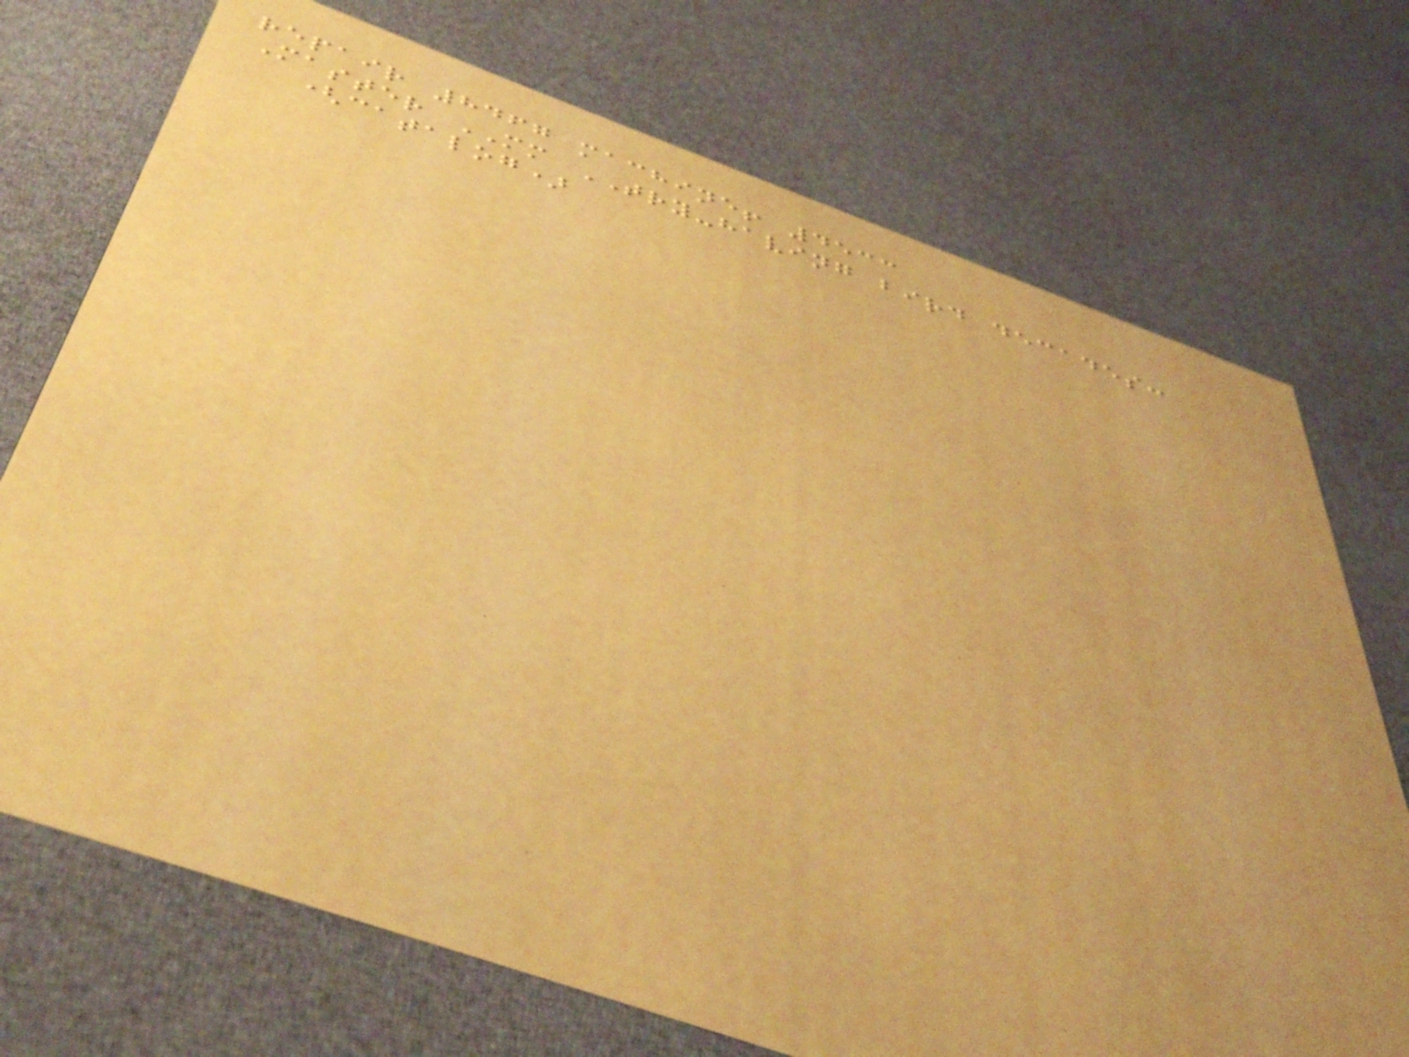repair 8467 machine! 4533
Master MM TRY-having bird decades:
(catalog)
